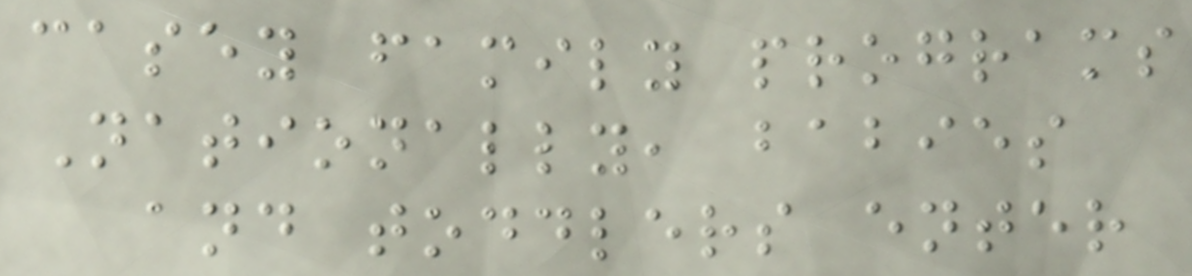casey family programs
Nationally, babies
and toddlers enter
